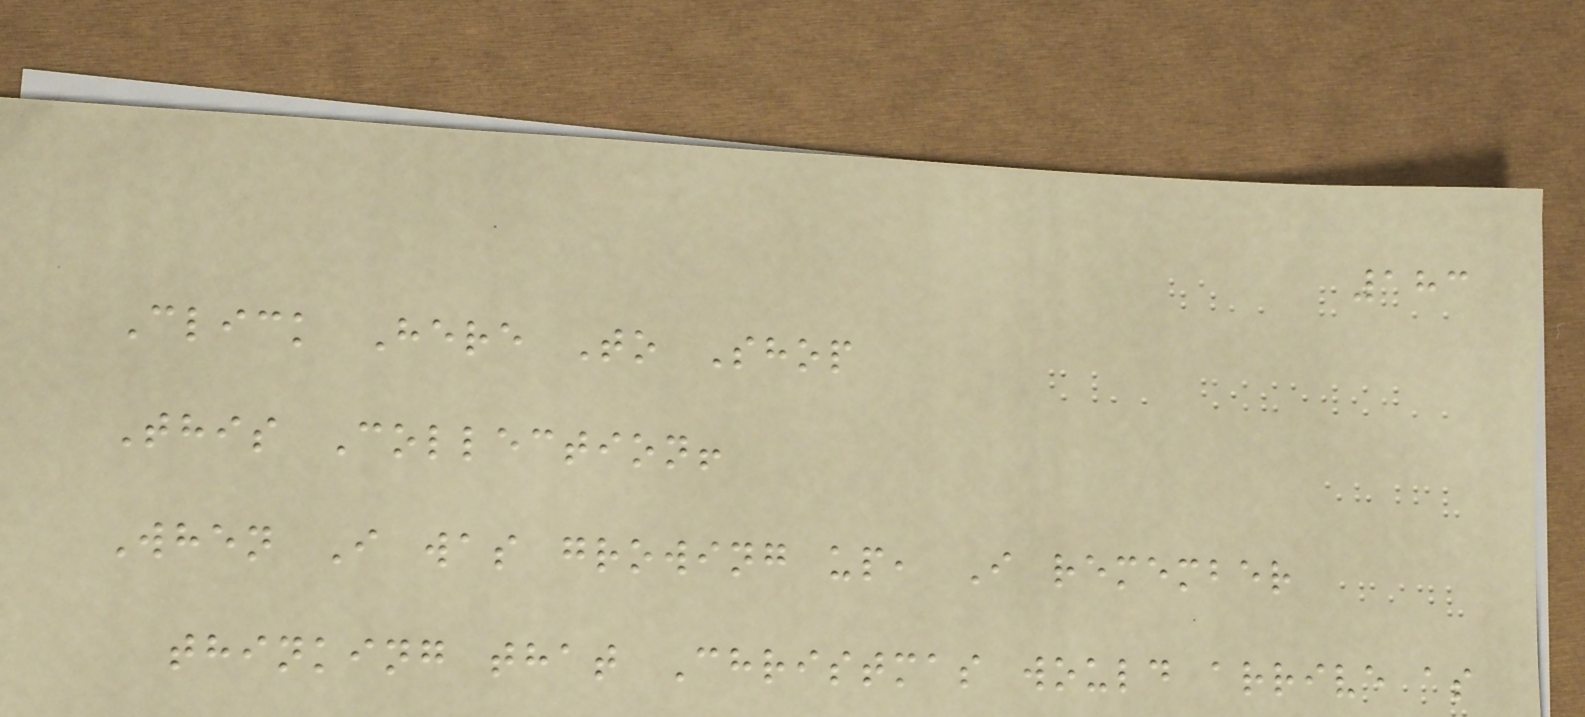183
Click Here To Shop
This Collection!
When I was growing up, I remember
thinking that Christmas would arrive as
